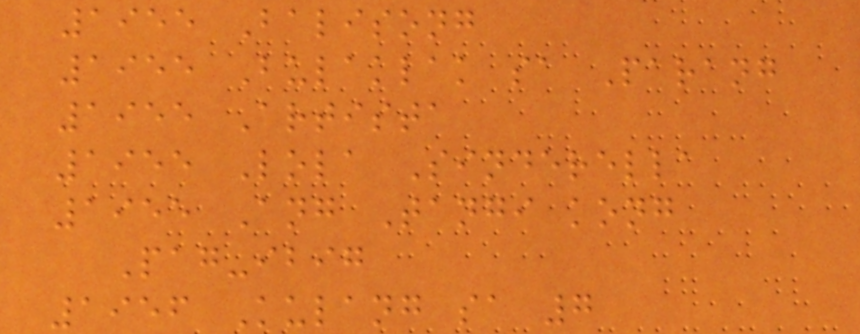1955 Balisong
1955 Bulaklak sa Parang
1955 Artista
1955 Lola Sinderella
1955 Ang Tangi kong
Pag-ibig
1956 Kulang sa 7
